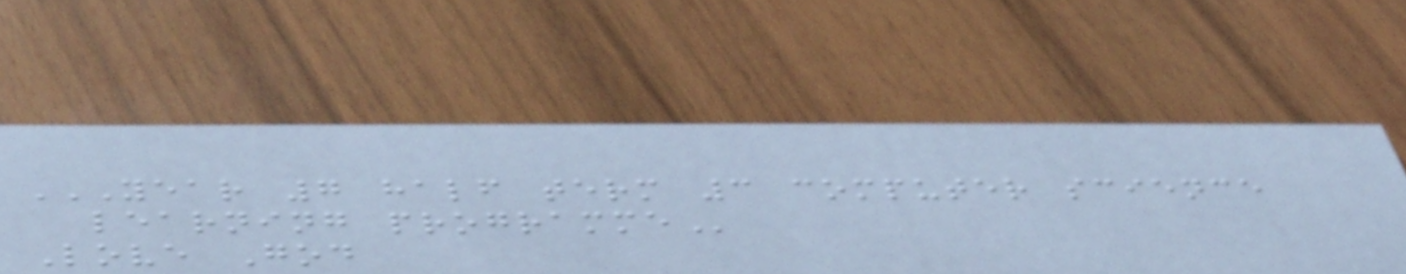YEAR 7 HALF TERM 3 COMPUTER SCIENCE
LEARNING PROGRAMME
Love God
